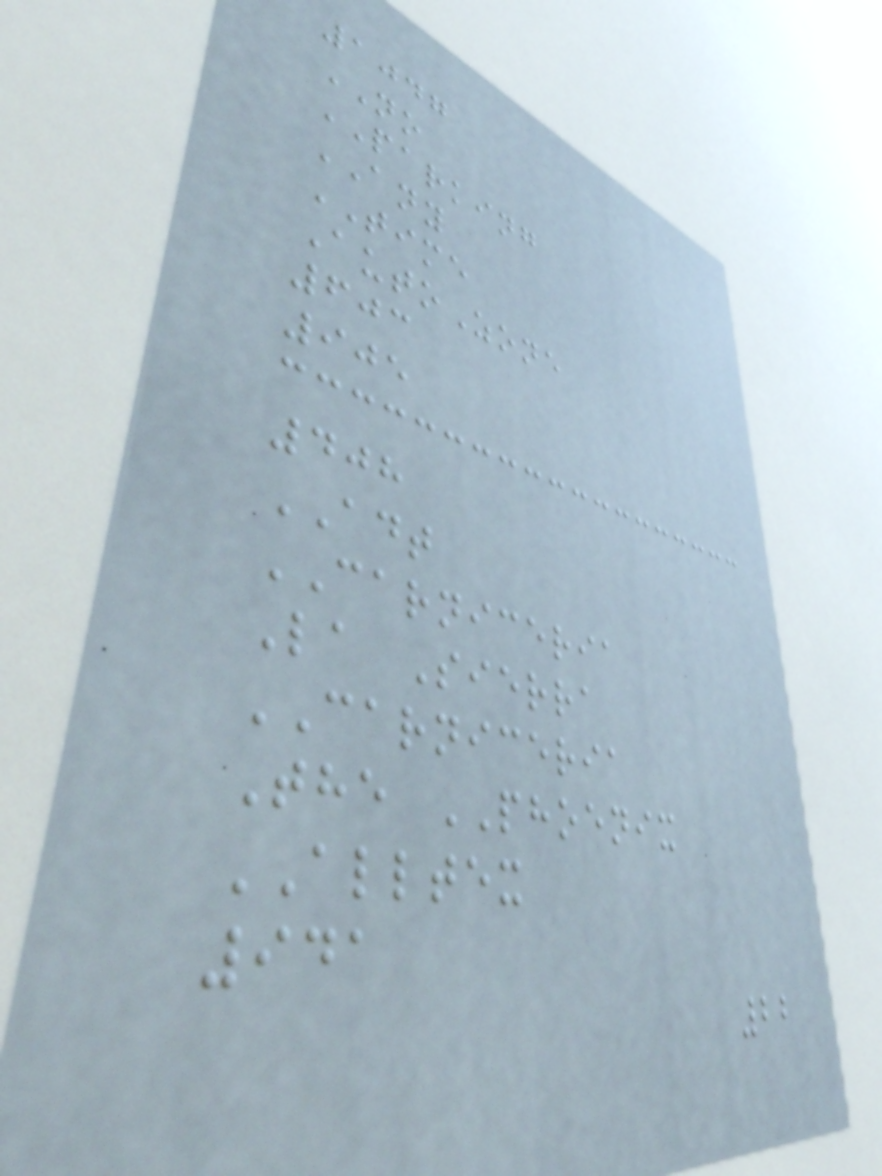1047
NO
PARKING
ANY
TIME
AutoZone
603
905
408
ADT
CARNICERIA
La Sierra
CARNICERIA
The PHOENIX
ALLTEX
941
22
